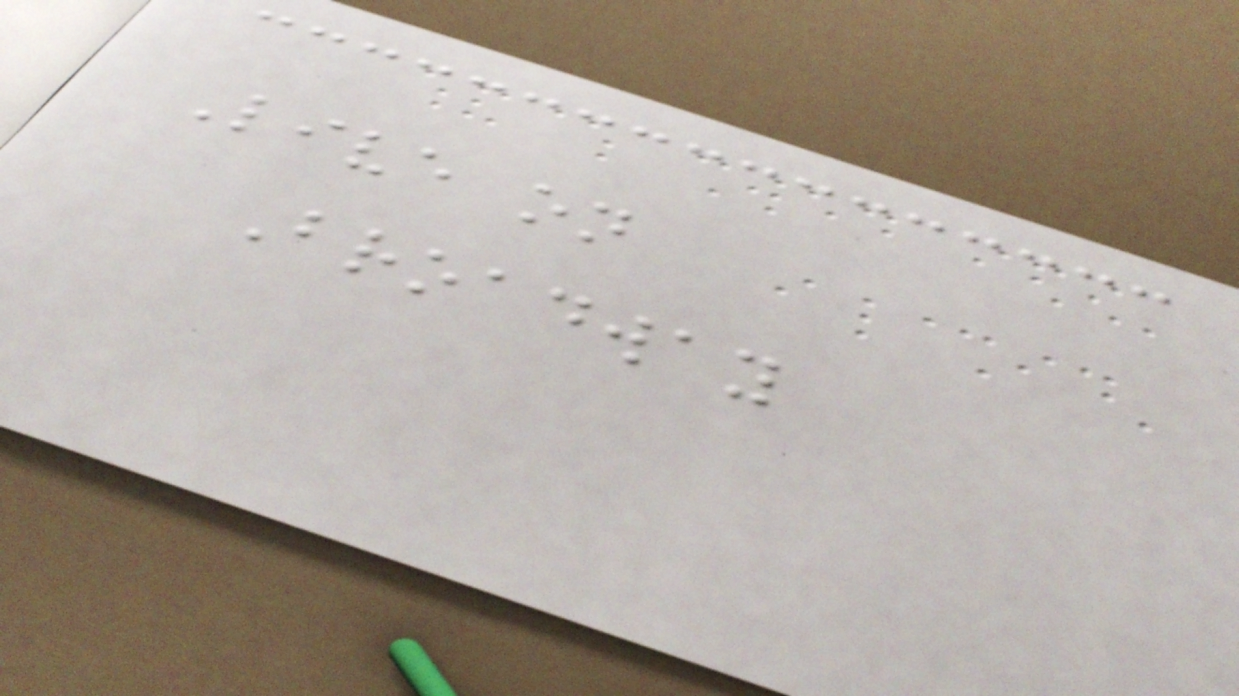Live on
Broadway
